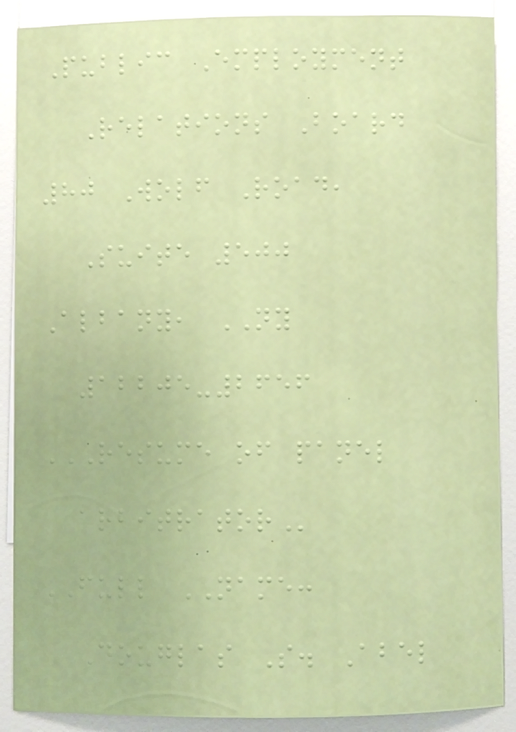Public Employment
Relations Board
80 Wolf Road,
Suite 500
Albany, NY
12205-2656
RESUME OF PANEL
ARBITRATOR
FULL NAME:
Douglas S. Abel
